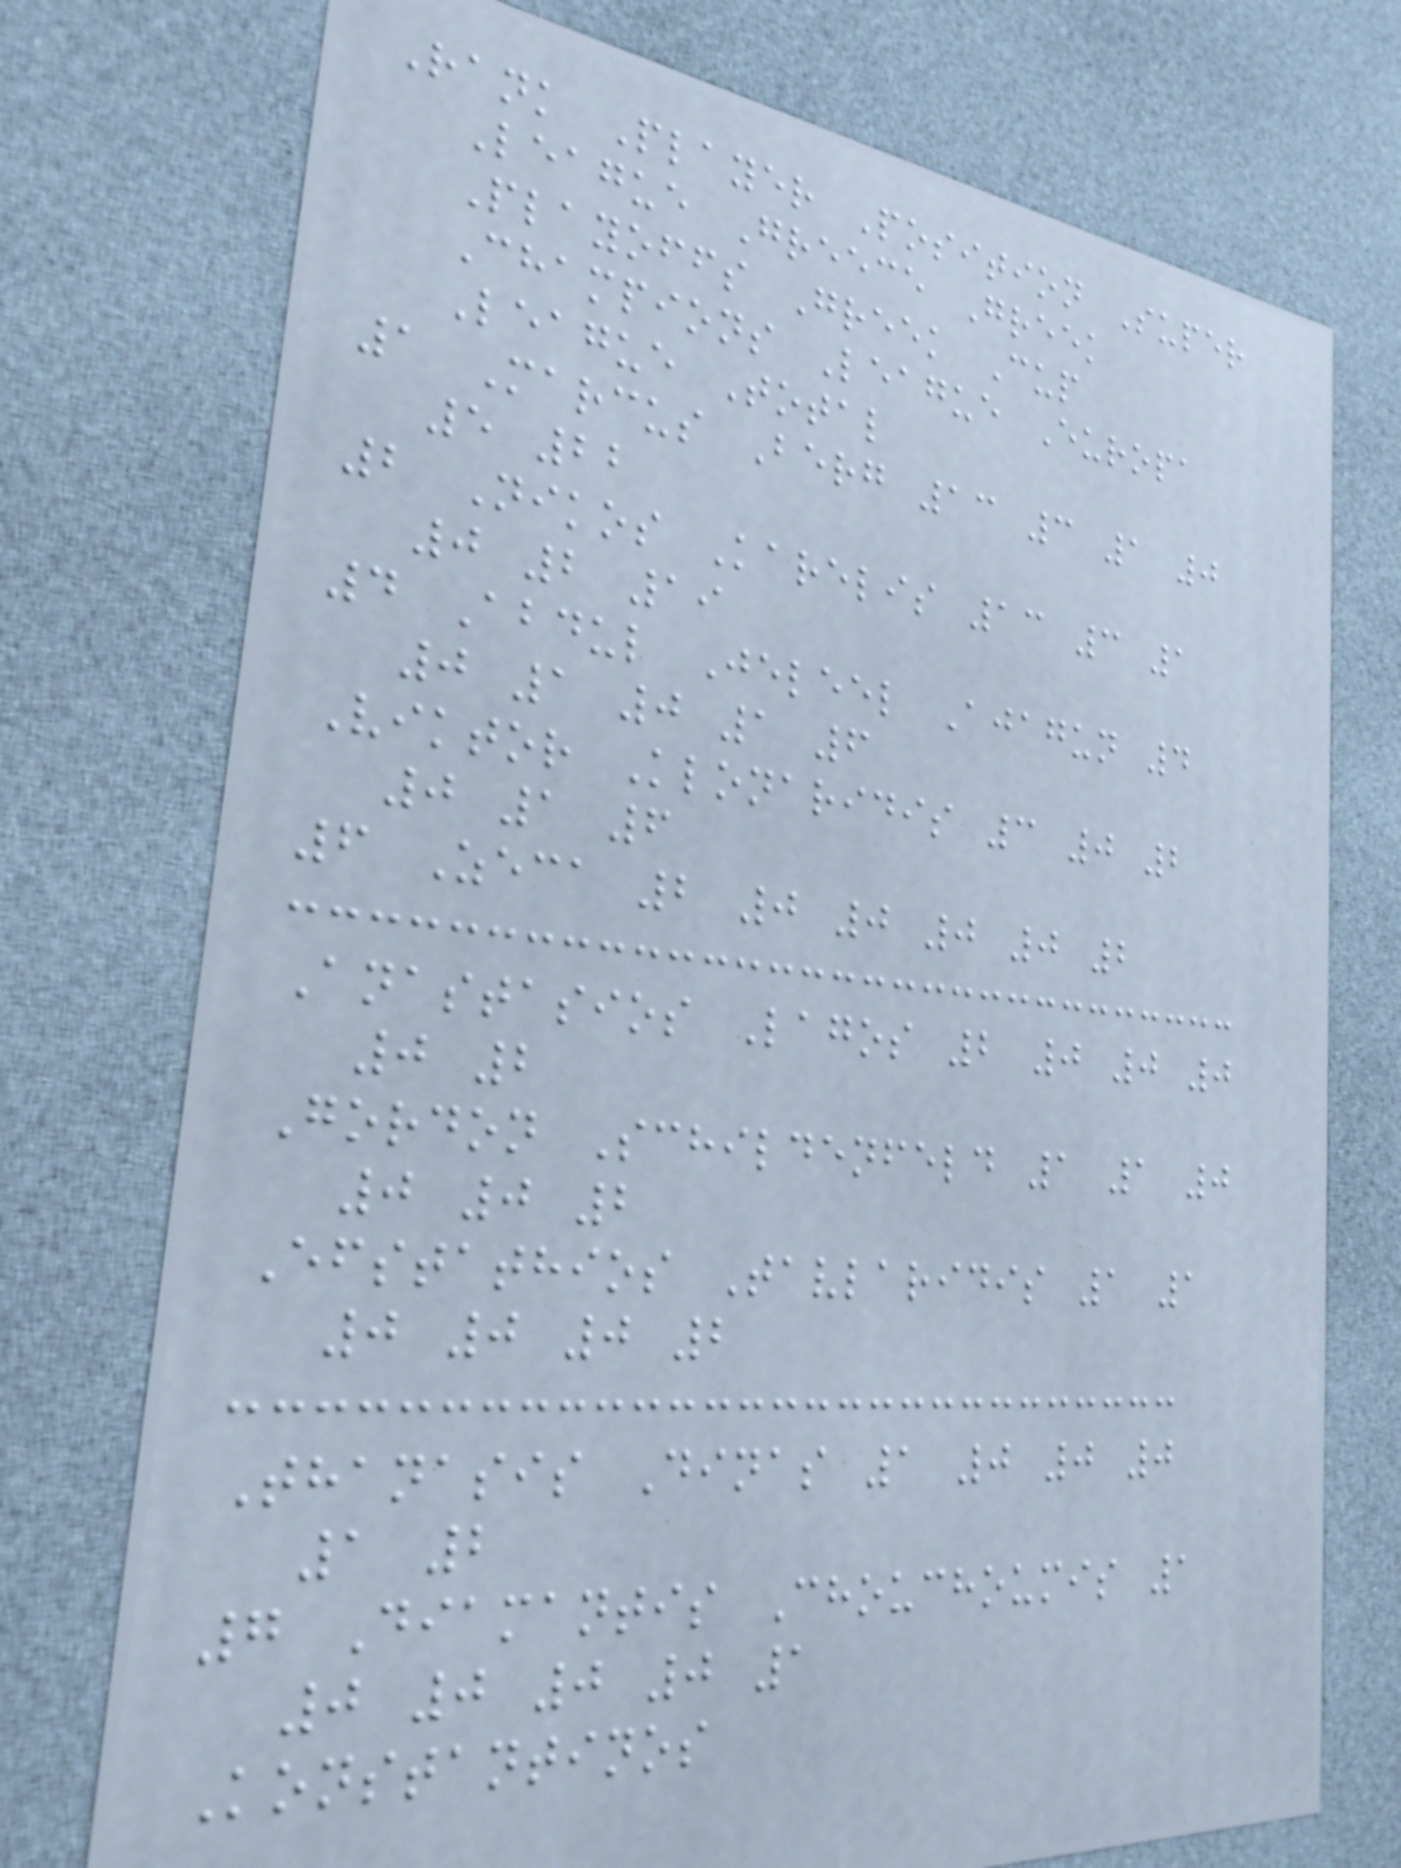Rank Player Position Super
League Greece Greek
Playoffs Greek Cup
Champions League Europa
League Total
1 Marcus Berg 13 3 1 0
5 22
2 Nikos Karelis 13 3 1
0 2 19
4 Abdul Jeleel Ajagun 4
0 1 0 1 6
Viktor Klonaridis 3 0 2
0 1 6
6 Zeca 2 0 0 0 0 2
Anastasios Lagos 2 0 0 0
0 2
Gordon Schildenfeld 1 1 0
0 0 2
Efstathios Tavlaridis 1 1
0 0 0 2
Thanasis Dinas 1 0 0 0
1 2
7 Diamantis Chouchoumis 1
0 0 0 0 1
Konstantinos
